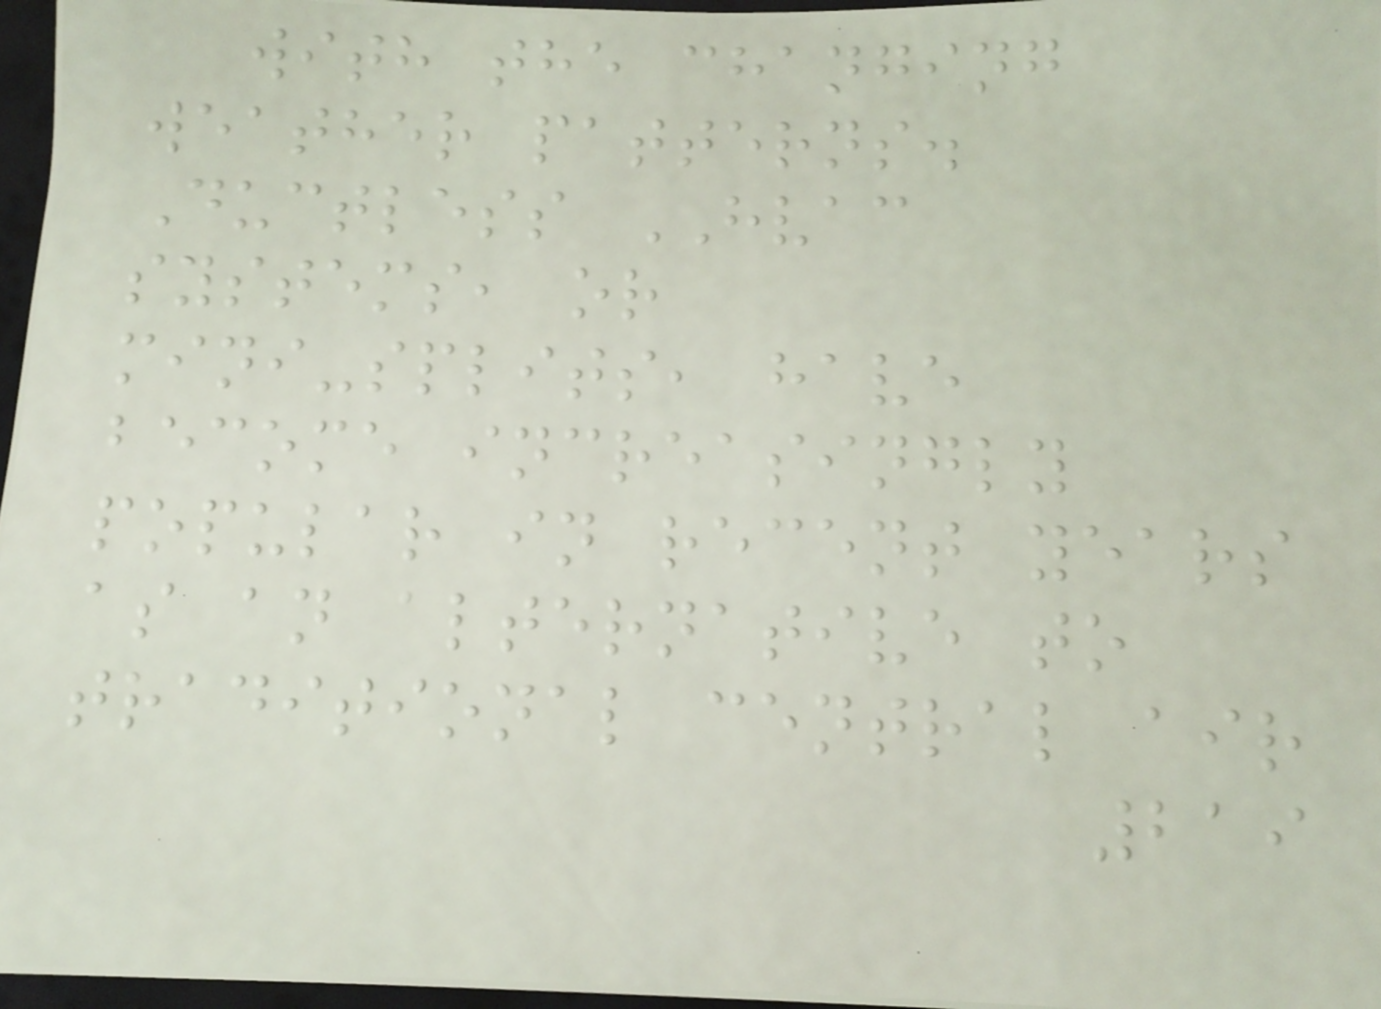with the changing
weather patterns.
Ductless HVAC
systems, or
mini-splits, have
become increasingly
popular in recent years
as an alternative to
traditional central air
219
